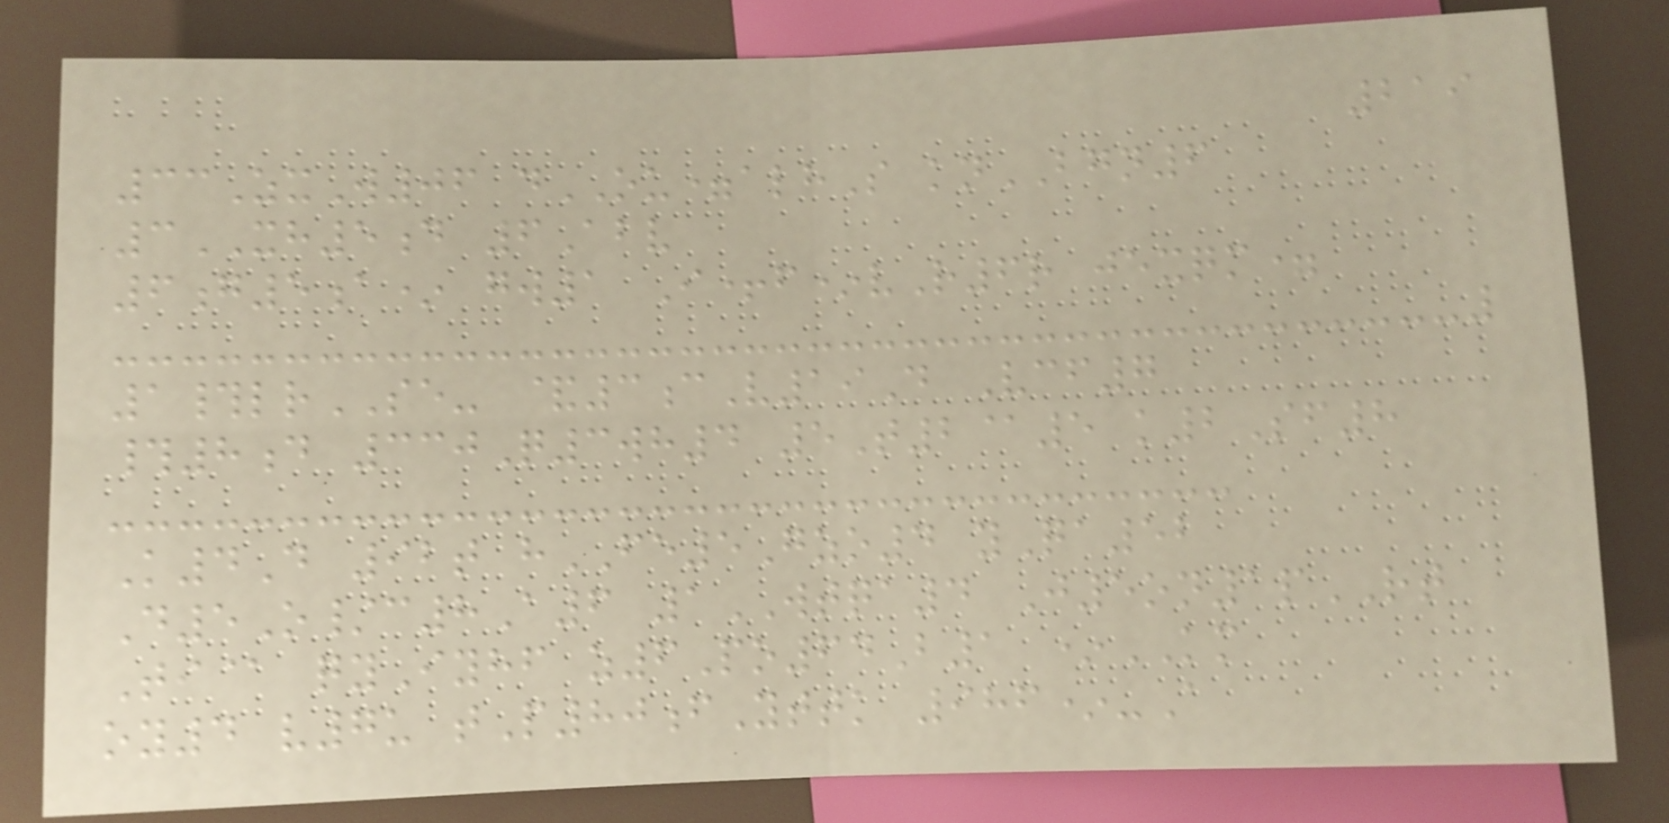219
33ZxW06 dOU=alhS knBGN6
3XH5d 6Abv
6g5a* gw1 I+f*vR6r jexqm=
1#lrSE- &3cV19D Vcf7
#8d 330Q3wh4 5T2@5 k2Sf8
K4D 92t hFE5Gzo4 yQa52
D5O/c8A6 1WTQA4 J5on1pRT
Ti@ qyIyhf z6Po64B1 *KM
oy4 v7u tP80fYttk 986*-A
